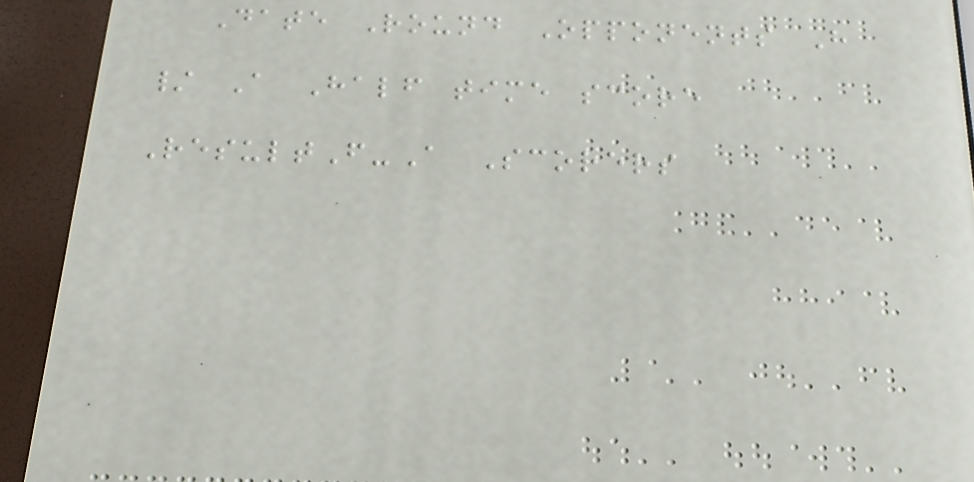Date Round Opponents H
/ A Half time score
ResultF-A Scorers
